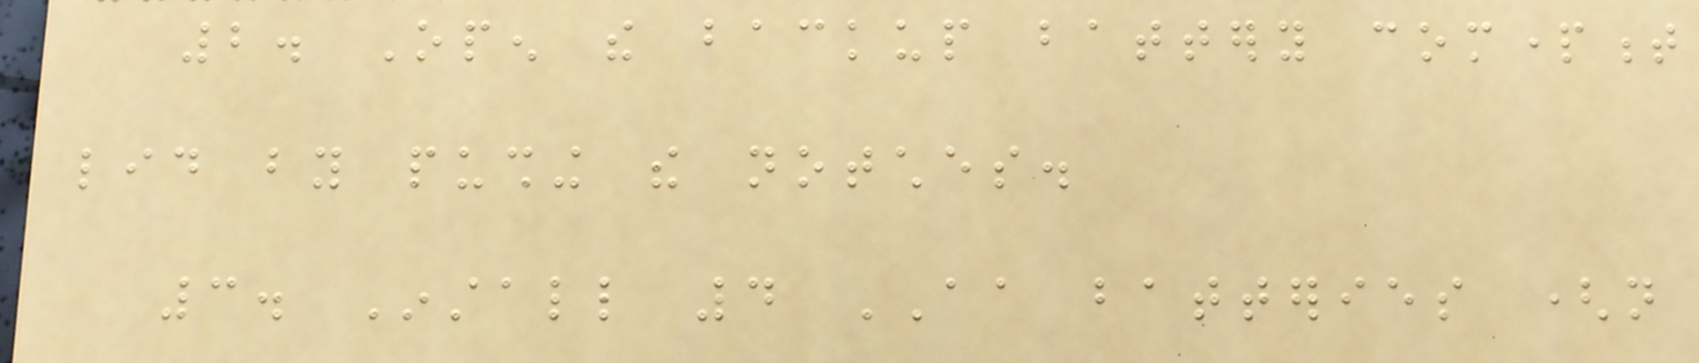2. Open the backup battery compartment
lid by pushing the notches.
3. Install 4 AA batteries (not
